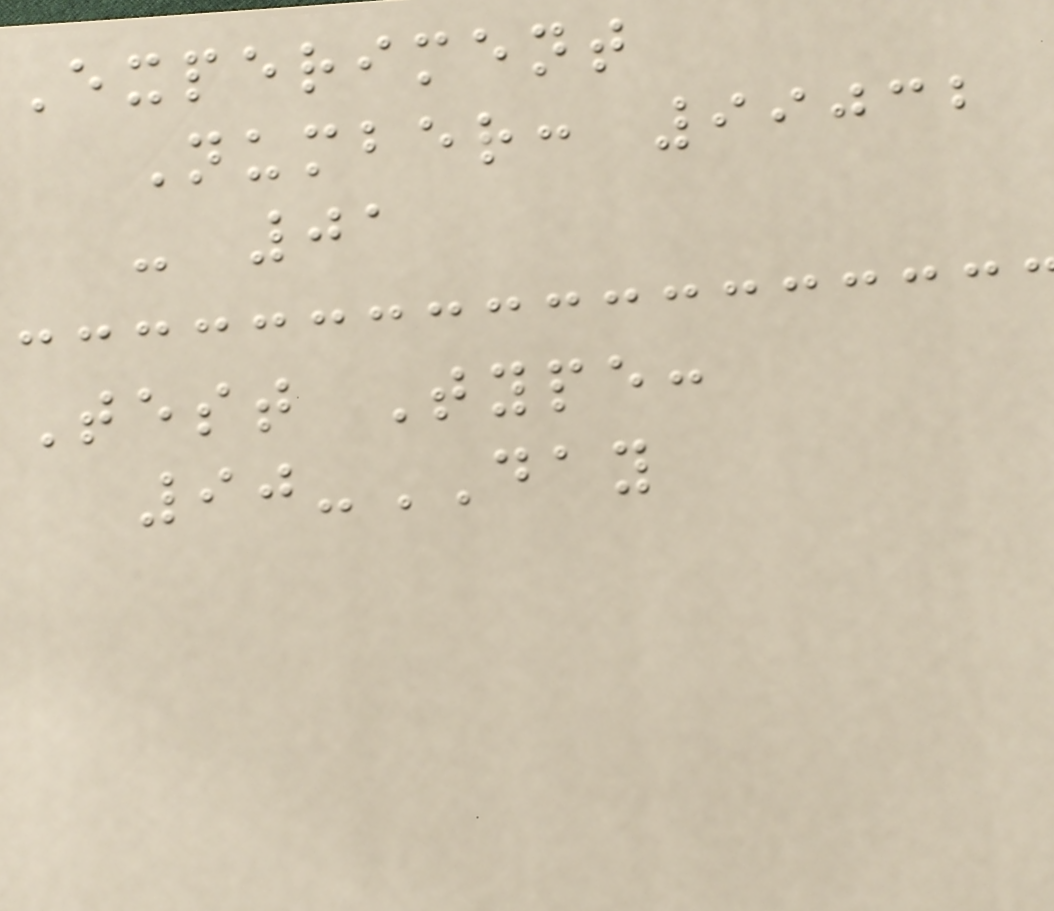Experiment
Number: 99032
- 01
Test Type:
90-DAY
